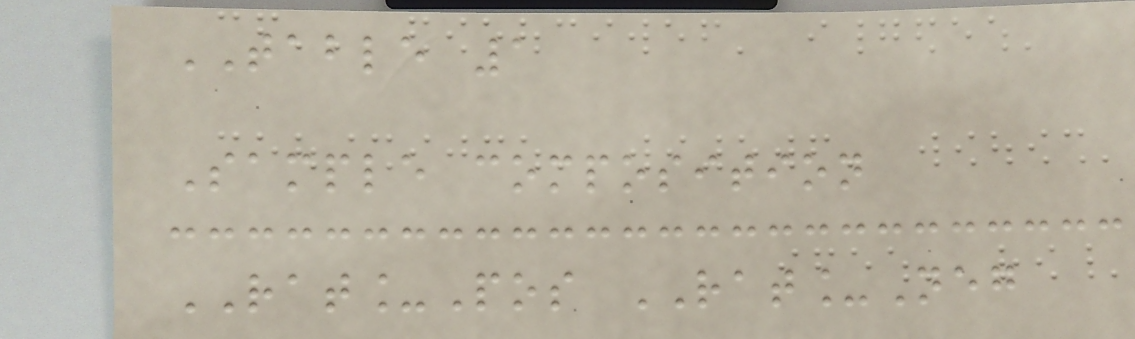TABLE 1
Sample composition
RAT_Pos RAT_Neg
